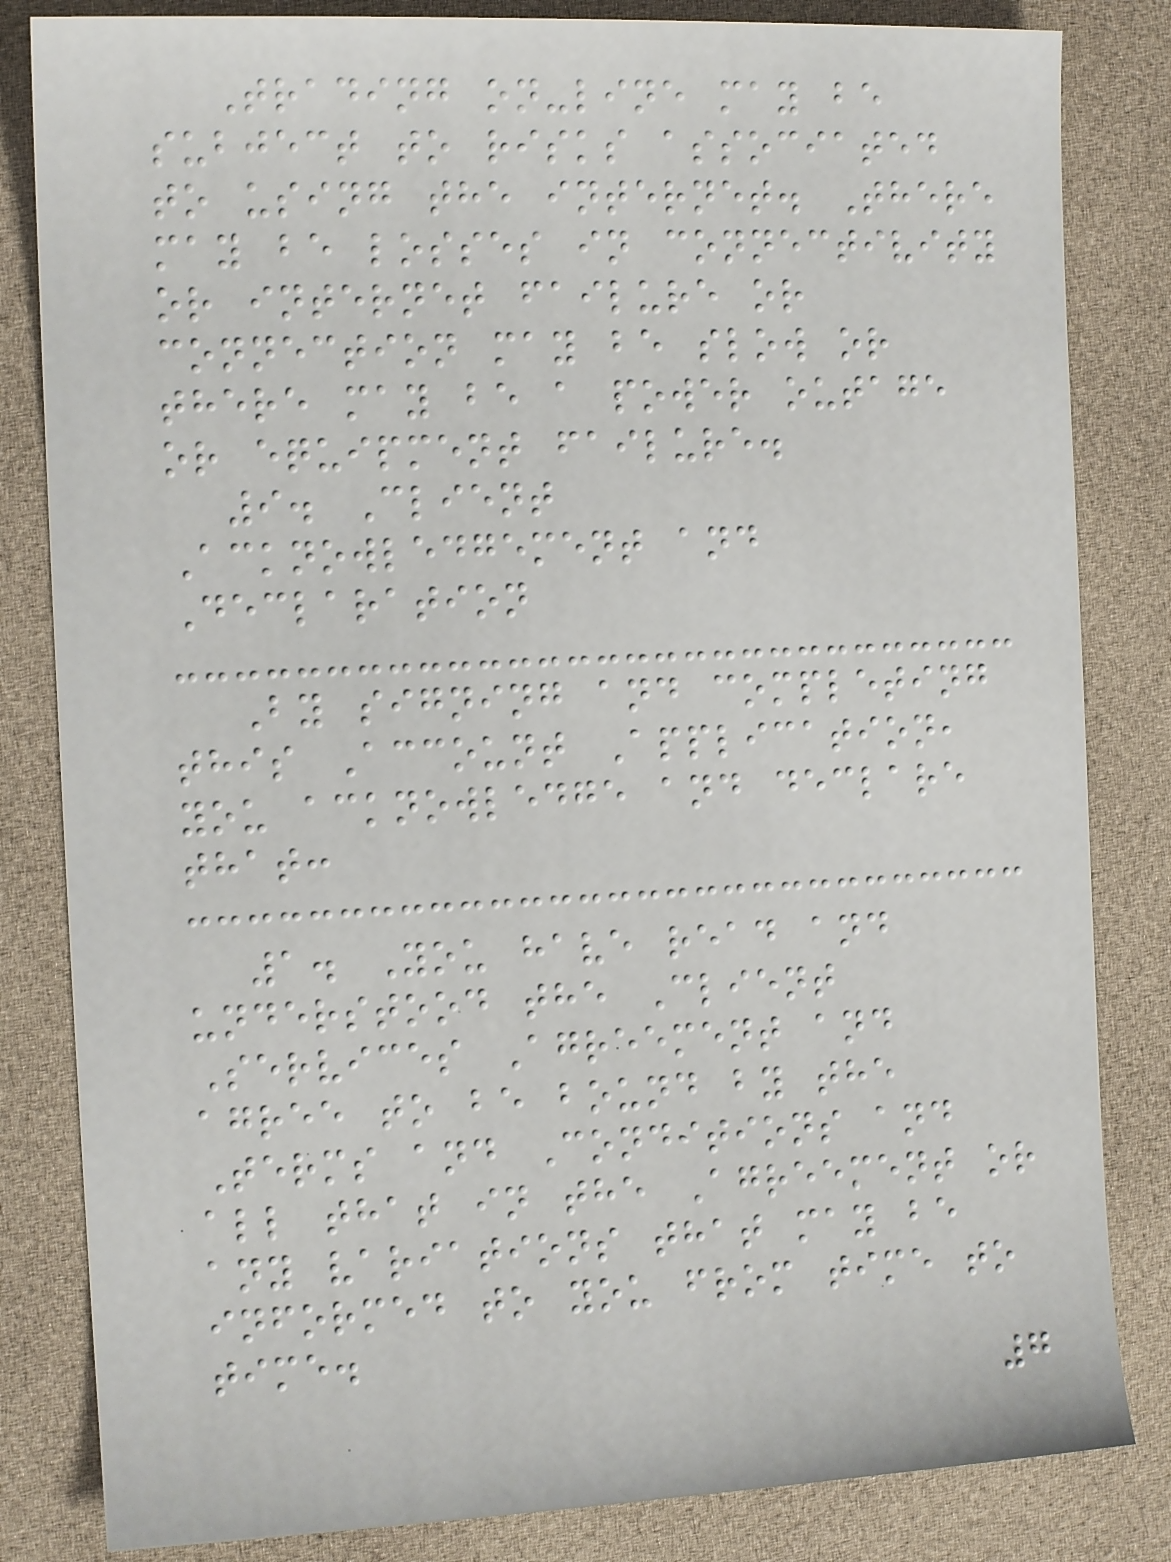Trading on-line may be
subject to risks associated
to using the internet. There
may be losses in connectivity
or internet failure or
connection may be slow or
there may be a power outage
or equipment failure.
9. Client
Acknowledgement and
Declaration
By signing and completing
this Account Application,
you acknowledge and declare
that:
1. You have read and
understood the Client
Services Agreement and
agree to be bound by the
Terms and Conditions and
all that in the Agreement or
any variations that may be
informed to you from time to
time.
7
